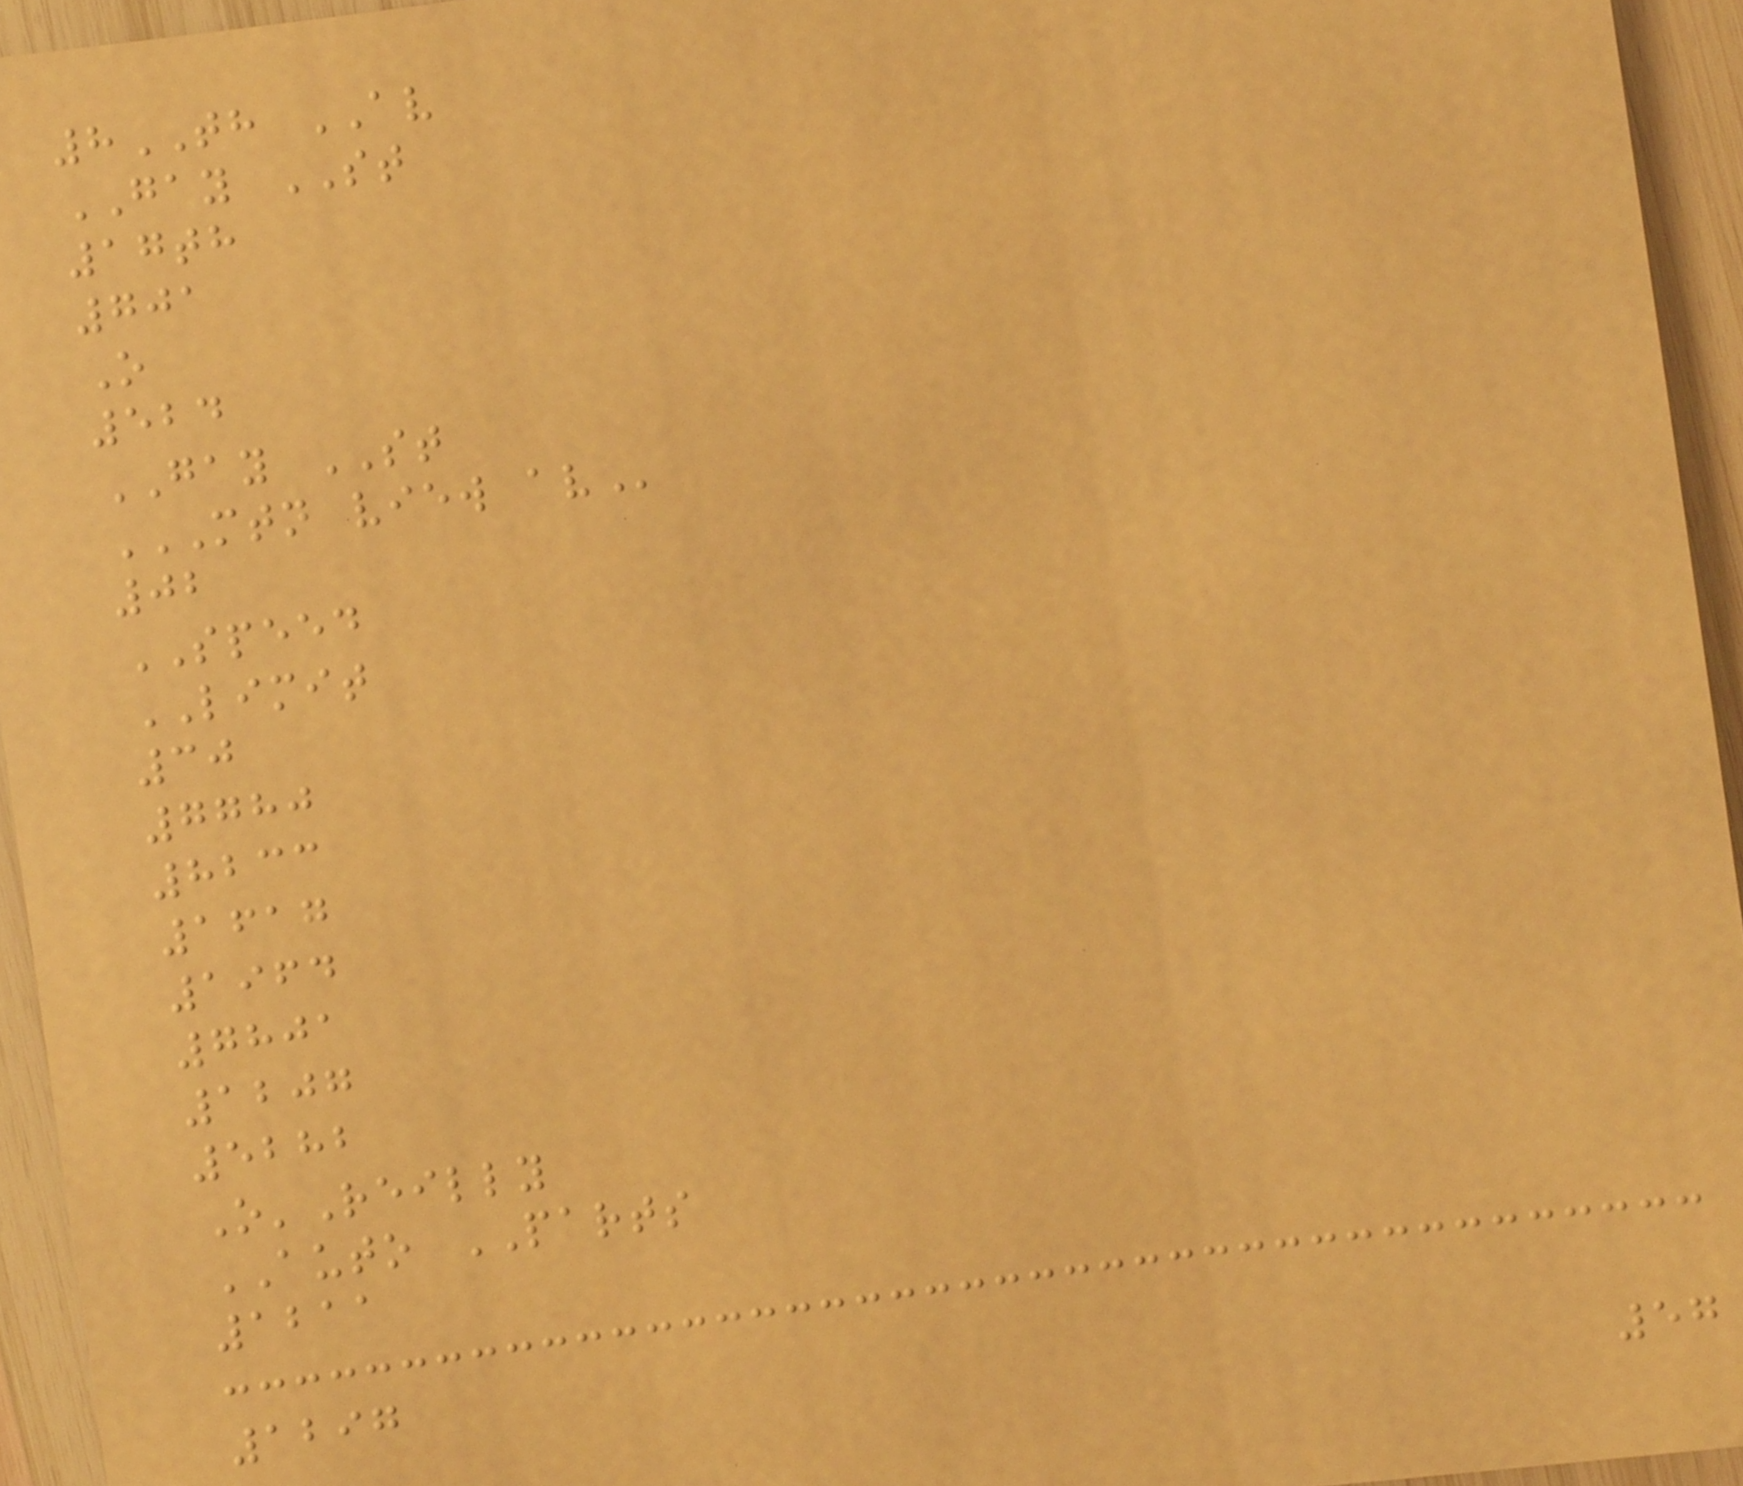8TH AV
GAY ST
17th
701
O
524
GAY ST
MTN VIEW AV
02
SPEED
LIMIT
30
7780
8233
1617
1964
7801
1207
5282
O'Reilly
AUTO PARTS
1211
1297
57
